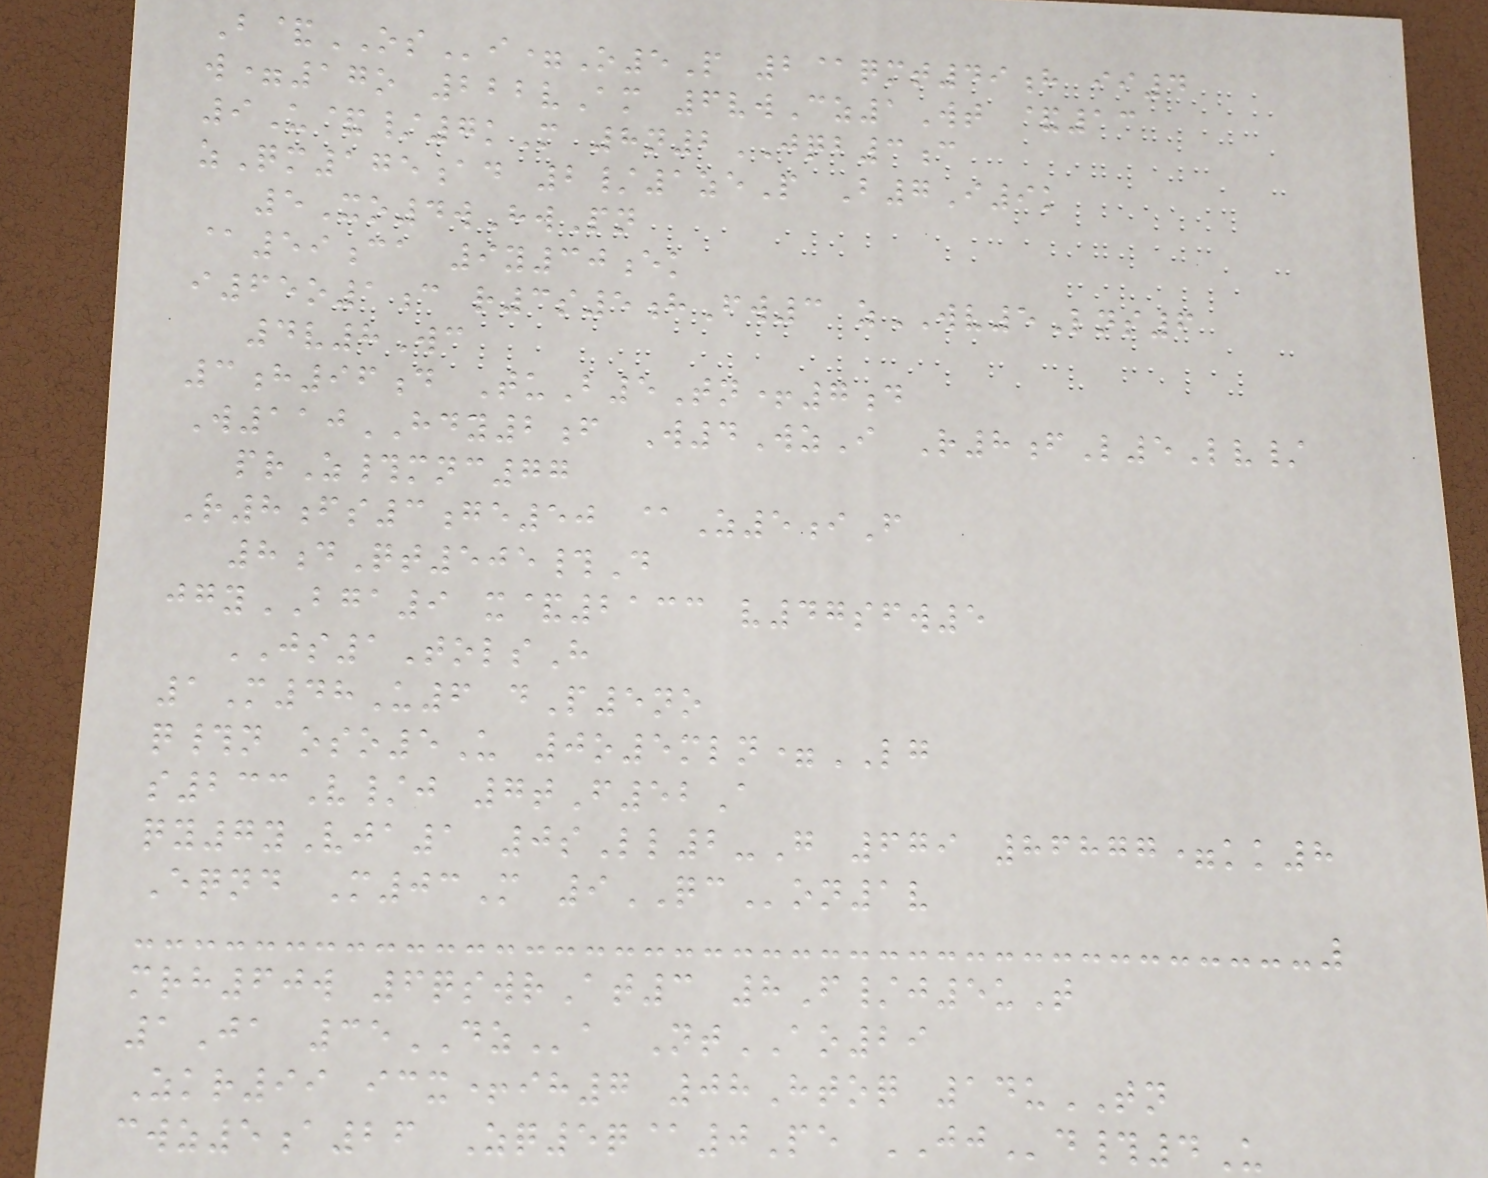B&OSi=O5P 2@qmt49h ii4
w=17o 222vAm 6vwCz1Wt &13
9U&/7kM 8n2JQB3c
zQm175ad 2/1zeP B7I9k
5Xo4wHwPn
@59ca 9y30ek
i65o1c r3s5hFw3 zWV5Lns6
4v8Wc
3h96d TuB5Tn+7d
W110HDY2f W4WzI R8fL5Lv/
prZ#mnc77
R8fs3ge50 @Z5iF
8dQt505#D
jgyBGA9 x&2133 v47sfw5
JS1TolsH
1M48U6 dP5no
q#n oso5U 0o5mln=LG
s233V/j 7tF52A
qy7yVja1 0sLl2-G 679 86877=kk8
Eqnd M03M 9QCon1v
mrh60w 6qswrAt3 8F/j5uT
1Ja 35DZa NtAO29
Zkr99 icx+ih7 08Htoq 14uTN
cwz5a26 Zq5q@0Pe JJd#4U
